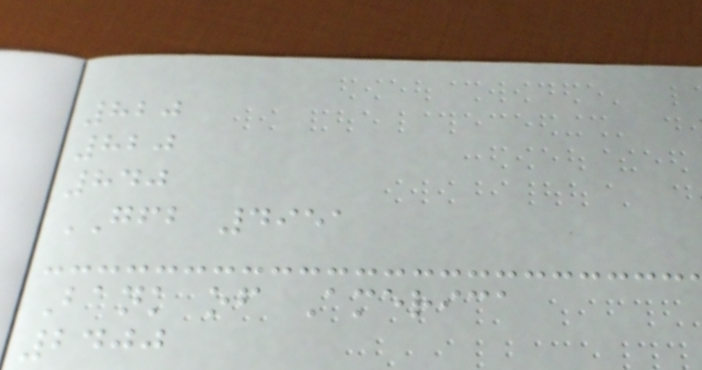820
820
840
GFB 4951
Bank of America
2400
